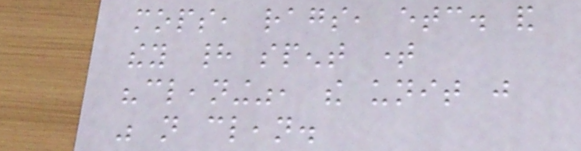mops, rags, etc. and
they had spent time
"cleaning", the unit just
was not clean.
